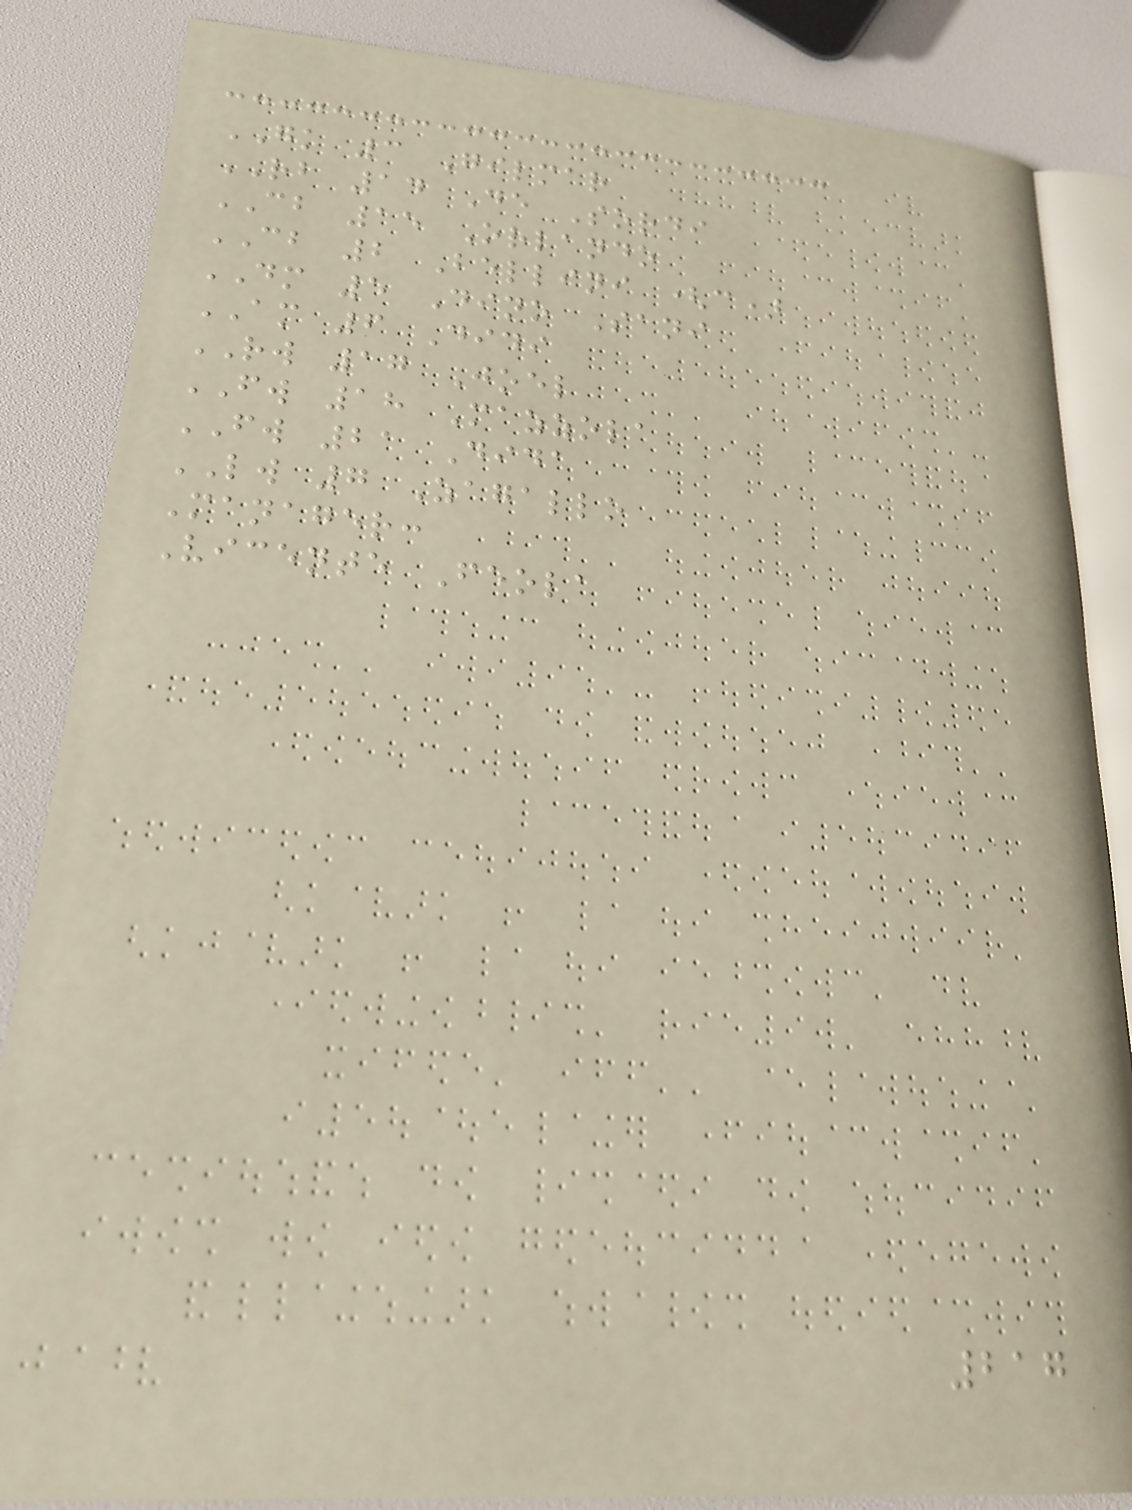GK 3 Gilmar
RB 14 De Sordi
CB 15 Orlando
CB 2 Bellini (c)
DM 5 Dino Sani
AM 6 Didi
RW 17 Joel
FW 18 Mazzola
FW 21 Dida
LW 7 Zagallo
Manager:
Vicente Feola
217
